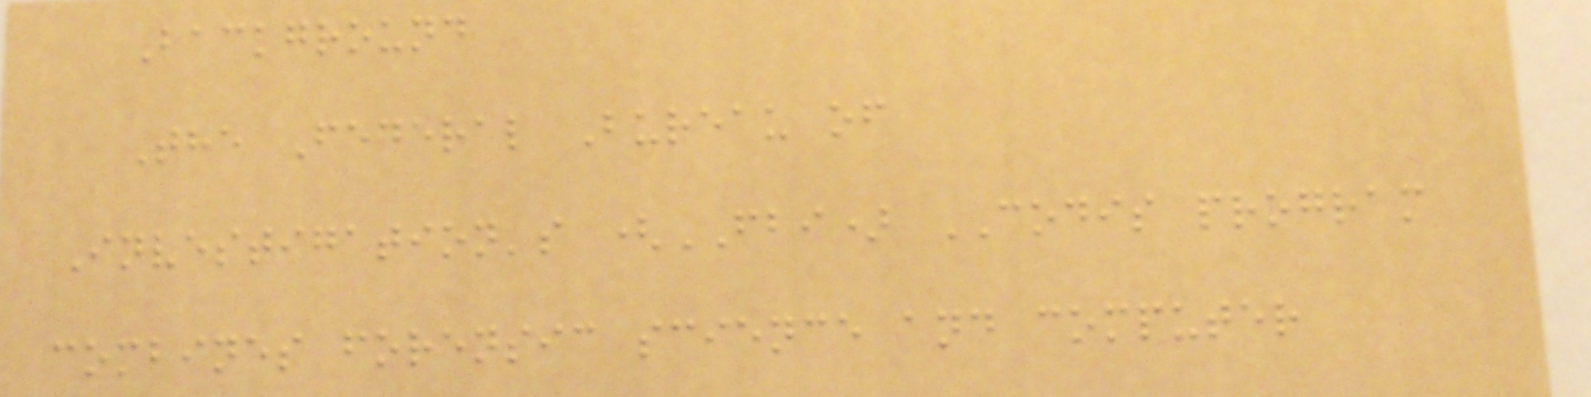Background
The Federal Bureau of
Investigation's (FBI) CODIS program
combines forensic science and computer
